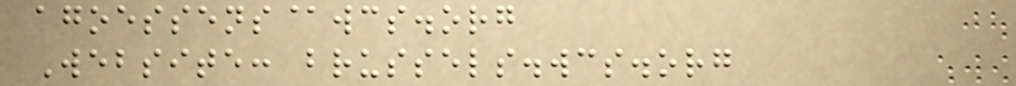agoessens@wcs.org
Website: brussels.wcs.org
